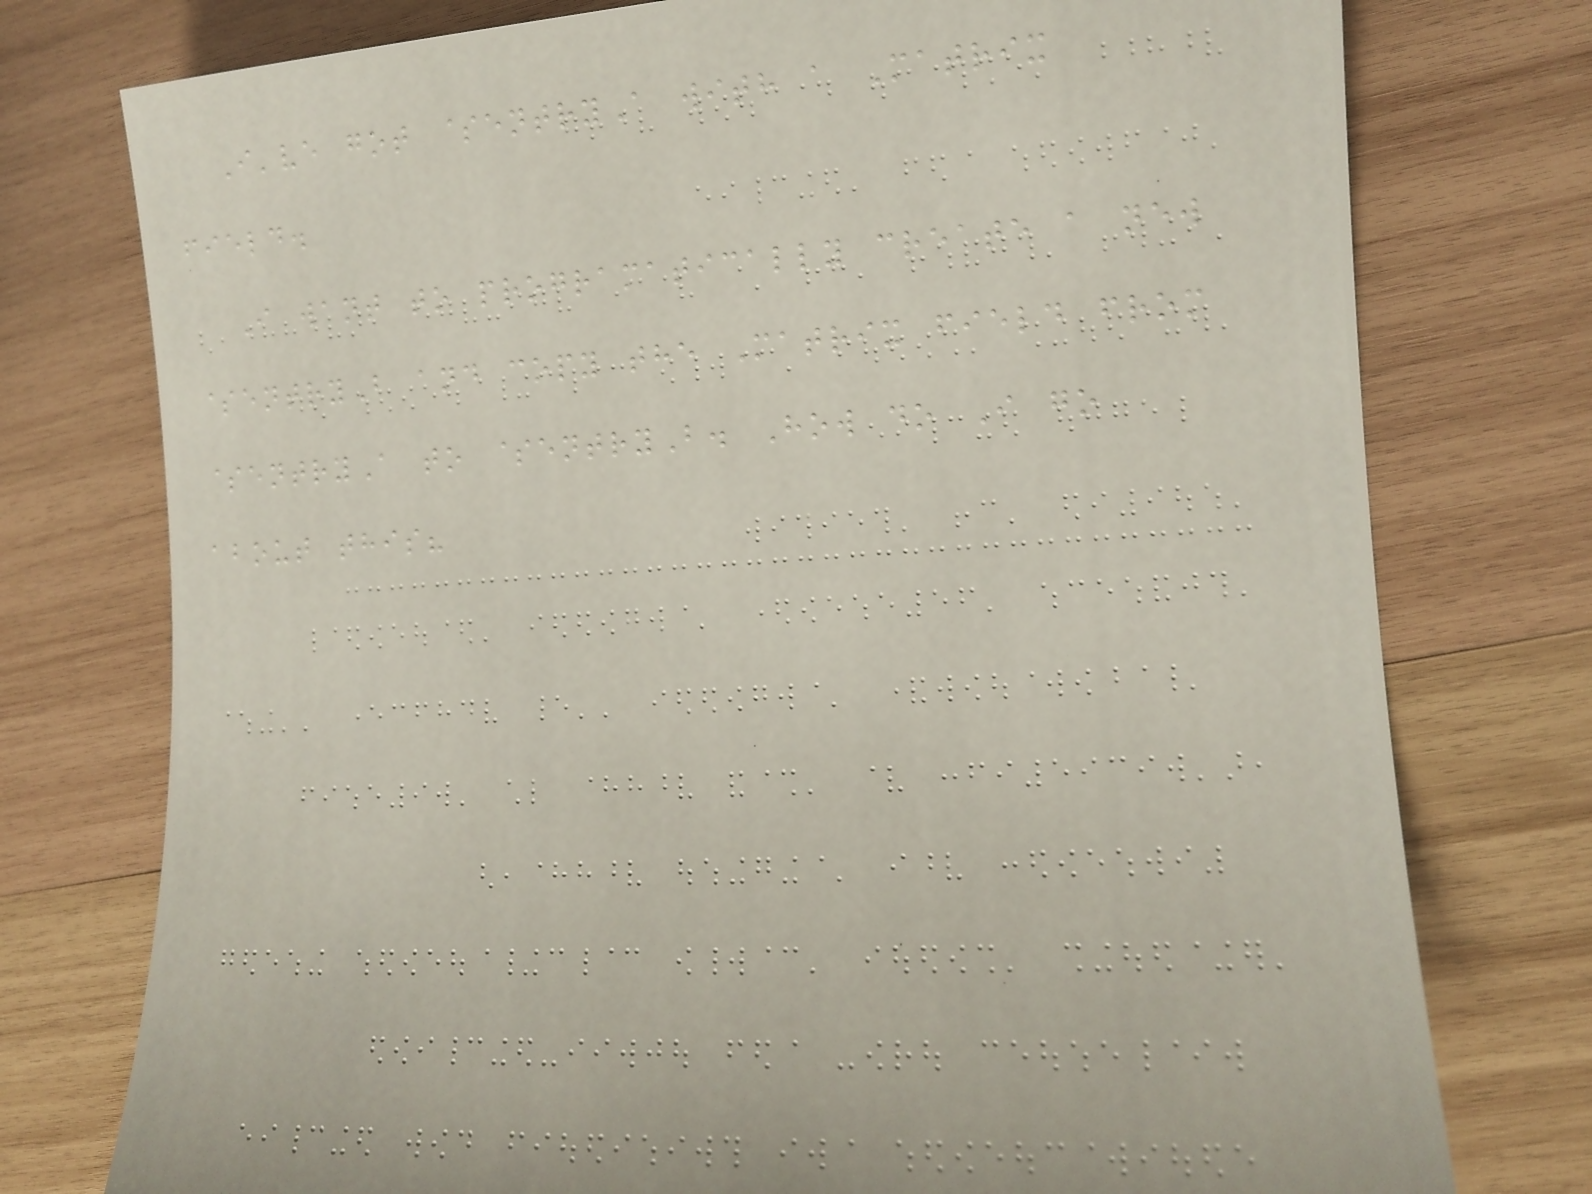I've got $entryA with a Matrix
field.
I want to programatically create a new
$entryB and copy the Matrix field from
$entryA to $entryB. How do I go
about this?
